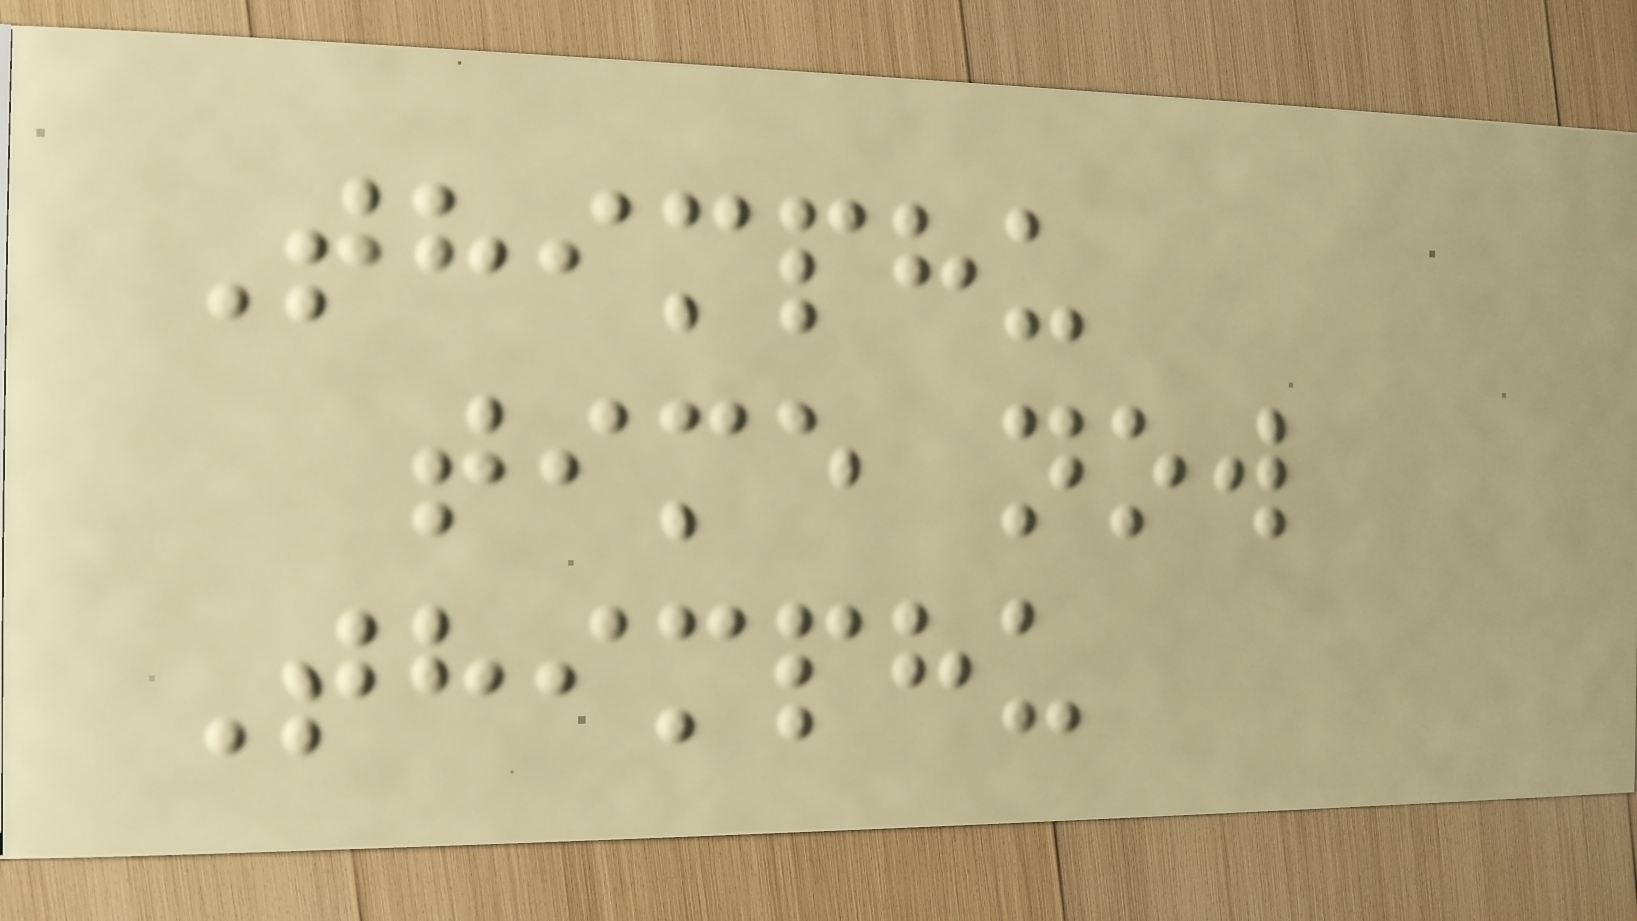Thimphu
time now
Thimphu
